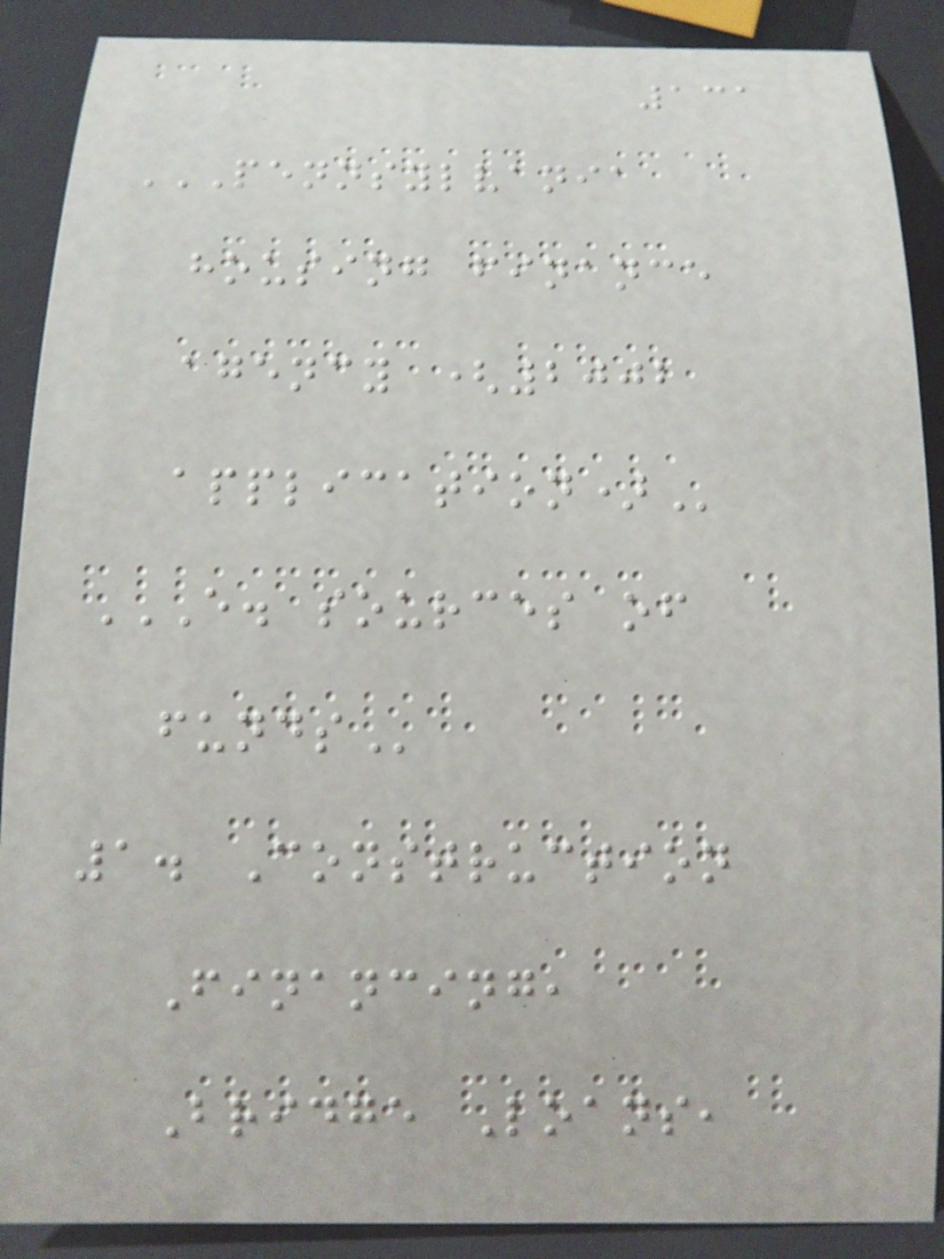131
PENNSYLVANIA
HOUSING FINANCE
AGENCY (2002
APPLICATION)
E. SOURCES OF
FUNDS
1. Construction
Financing,
Bridge Loans,
